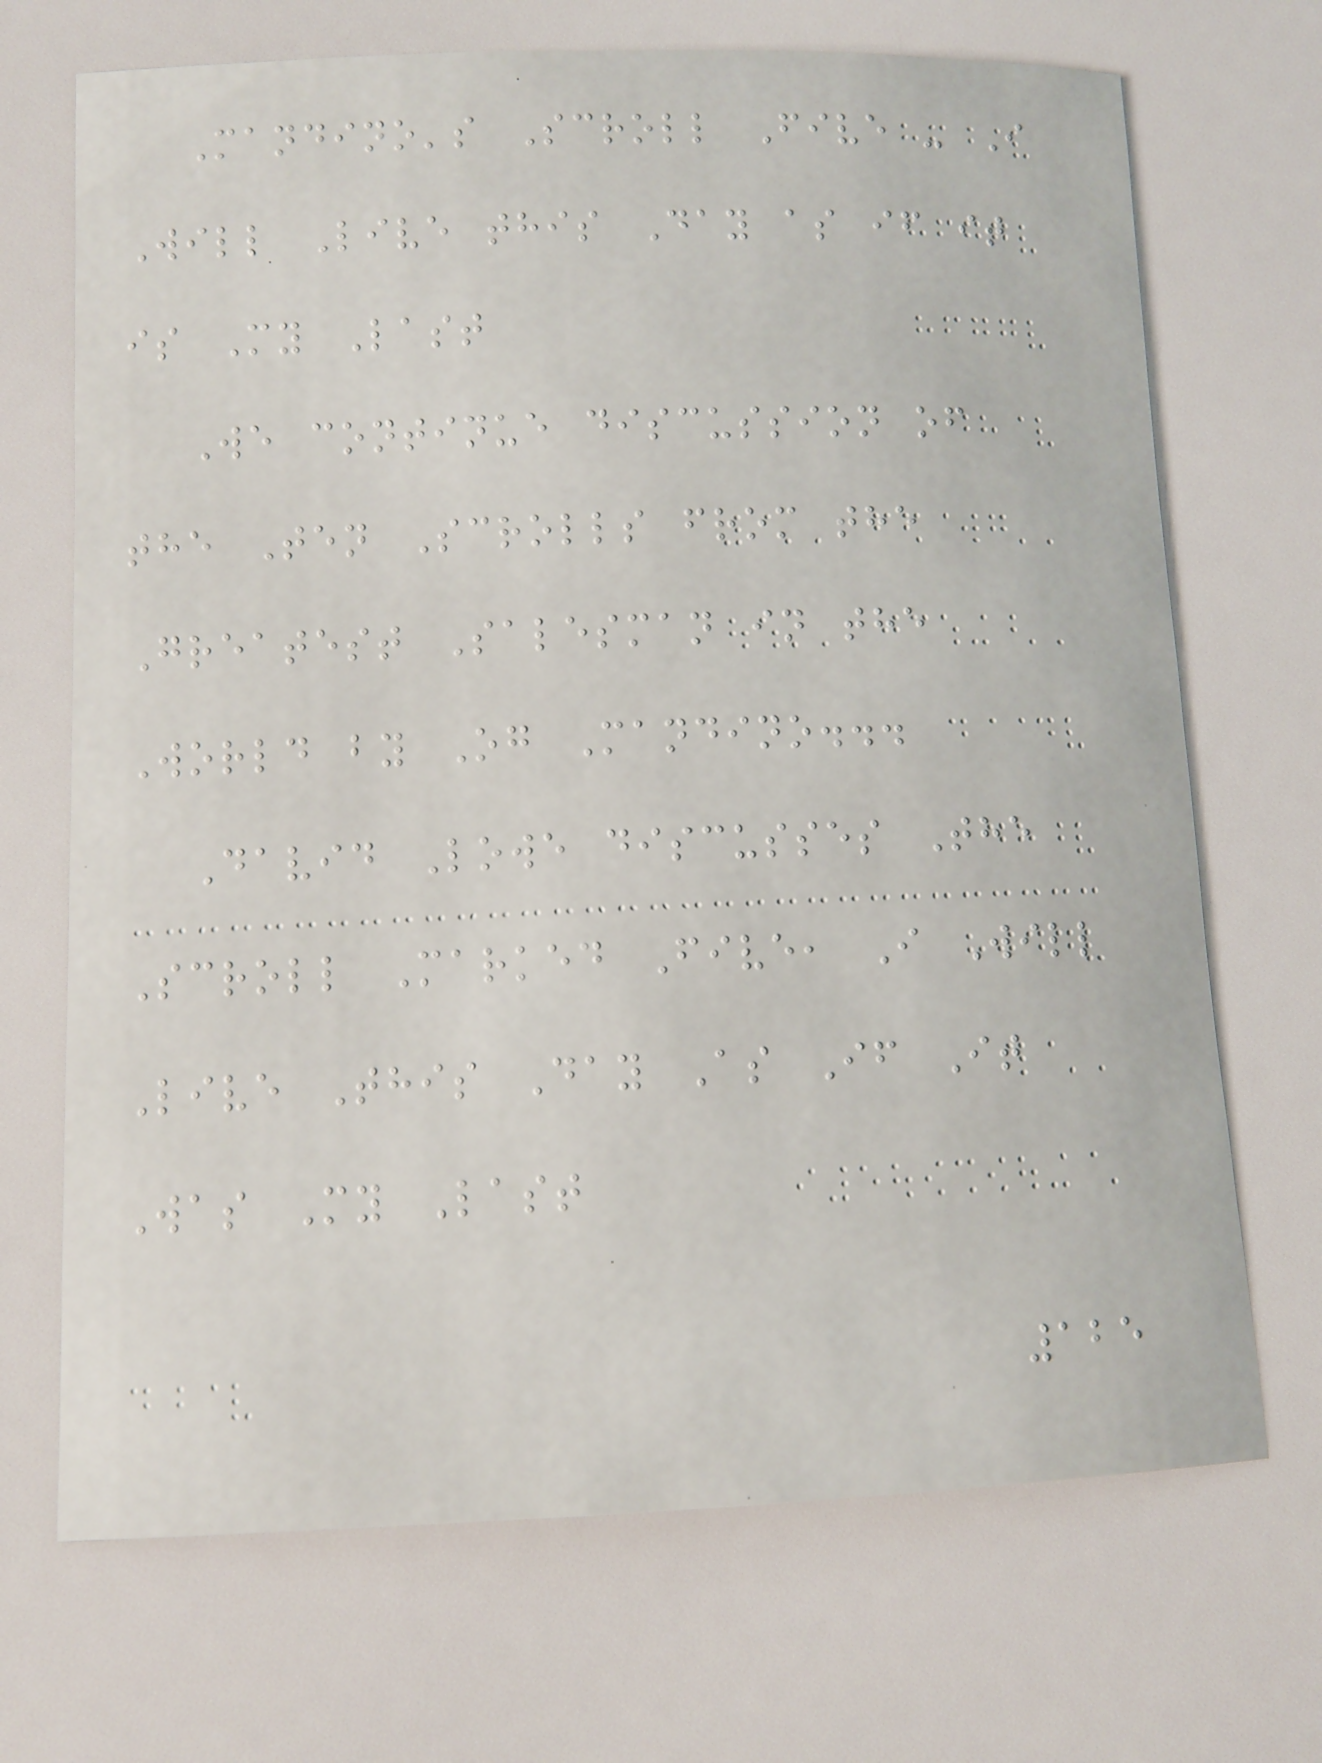Mandino's Scroll Five - I
Will Live this Day as if it
is My Last
We continue discussion of
the Ten Scrolls from the
Greatest Salesman in the
World by Og Mandino...
David Lowe discusses The
Scroll Marked Five, I Will
Live This Day As If It
Was My Last
125
